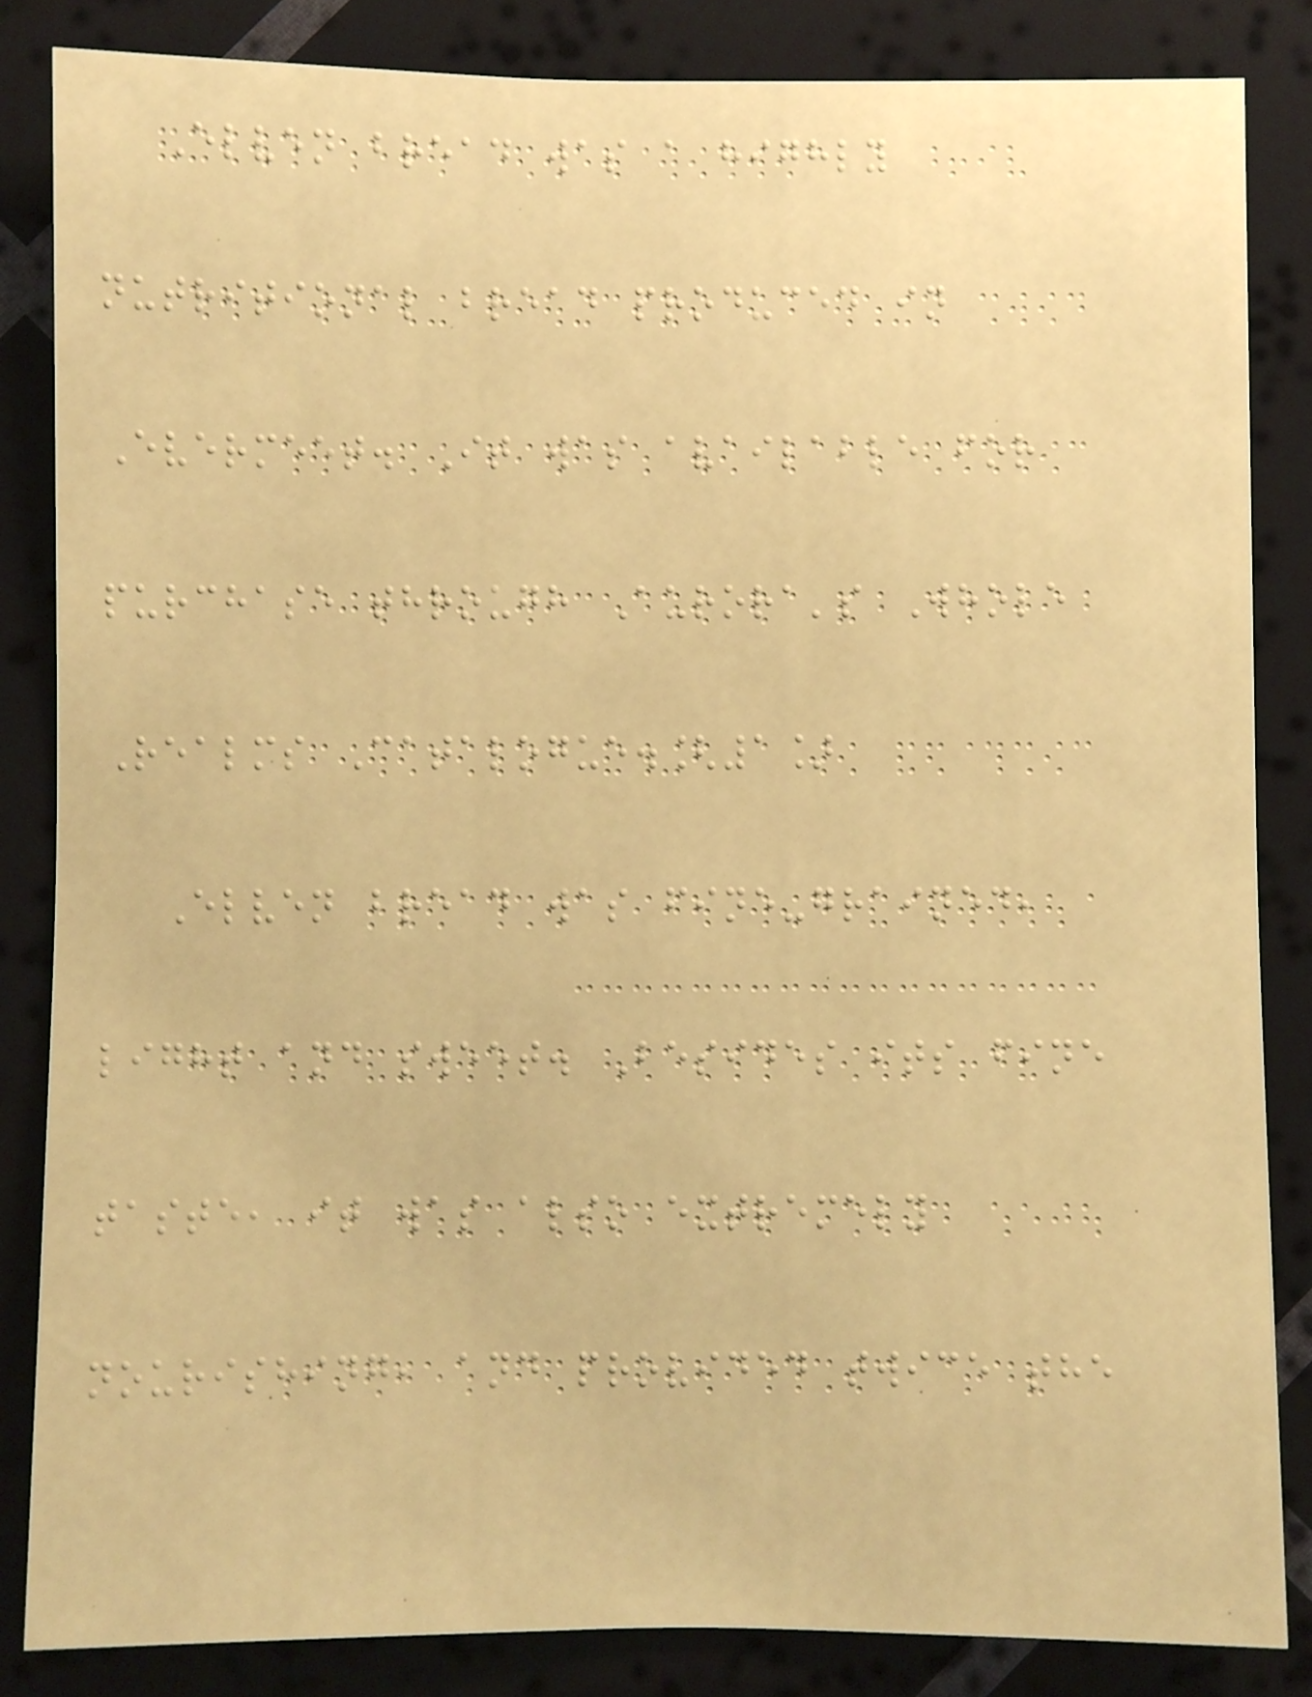Elven bread was a highly
nutritional bread produced in
Evermeet. It was available for
purchase through Aurora's Whole
Realms Catalogue.[1]
Elven bread was fine-grained,
light and sweet. Besides its fine
taste, it was also extremely
nourishing, and provided twice the
